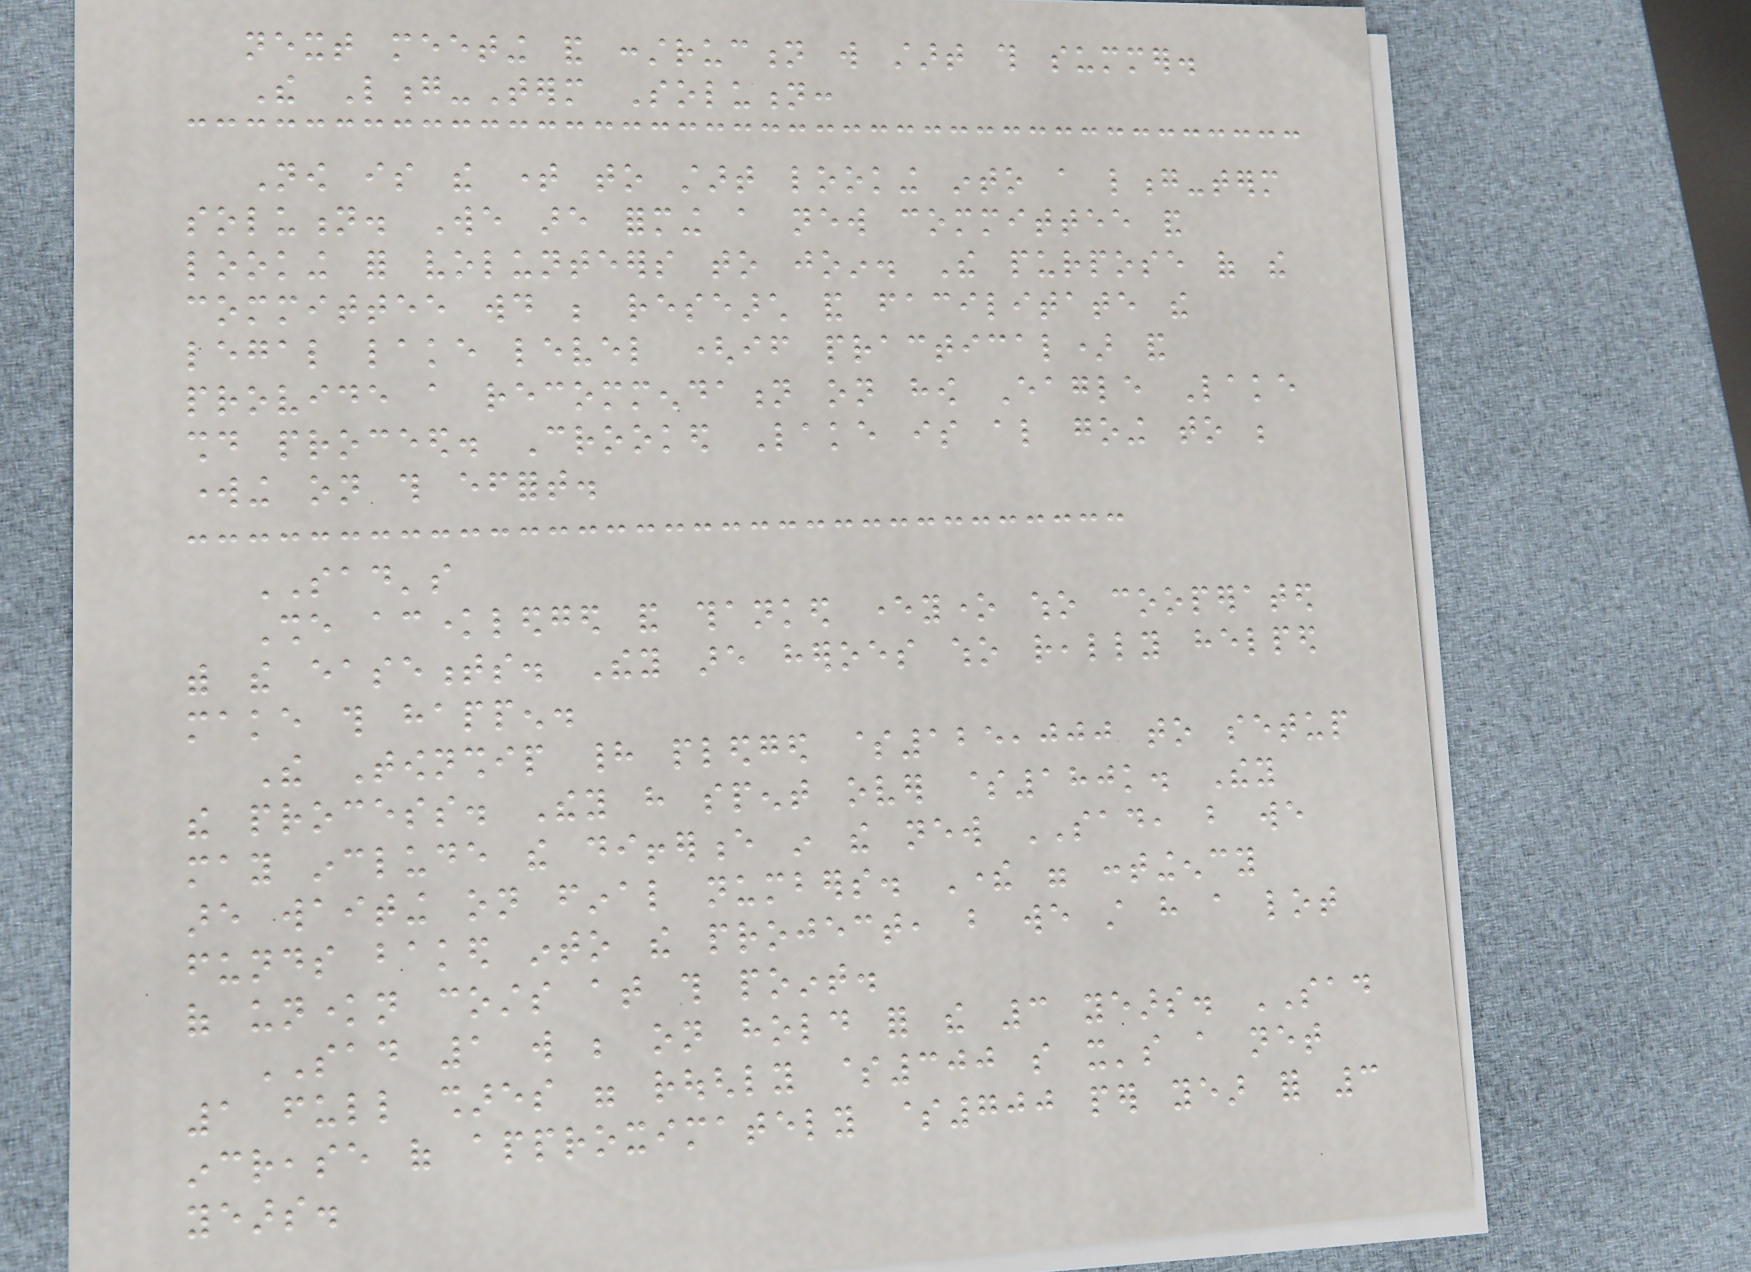next meeting and construction will start this summer.
The Long-Term Solution:
Now is the time to start looking into a long-term
solution. We are forming a new committee and
looking for volunteers to join. The purpose of the
committee would be research and facilitate the
legal lake level (if practical) and
provide a recommendation on how Eagle Lake
should proceed. Crooked Lake is also going to be
working on this effort.
SAD's
She acknowledged and thanked everyone who cooperated
with the easements. They are heroes who really helped
make this happen.
The Township had pledged $125,000 to setup
the process. They have spent over $180k. They
may include the difference in the new SAD, but we
are waiting on final numbers. There were contingency
funds baked into the project, but we still have a lot
of unknown costs at this point.
SAD 1 will be on hold for the 3 years. SAD
1 full shares were roughly $300 so it's a net
increase of approximately $700 per year for 3
years.
